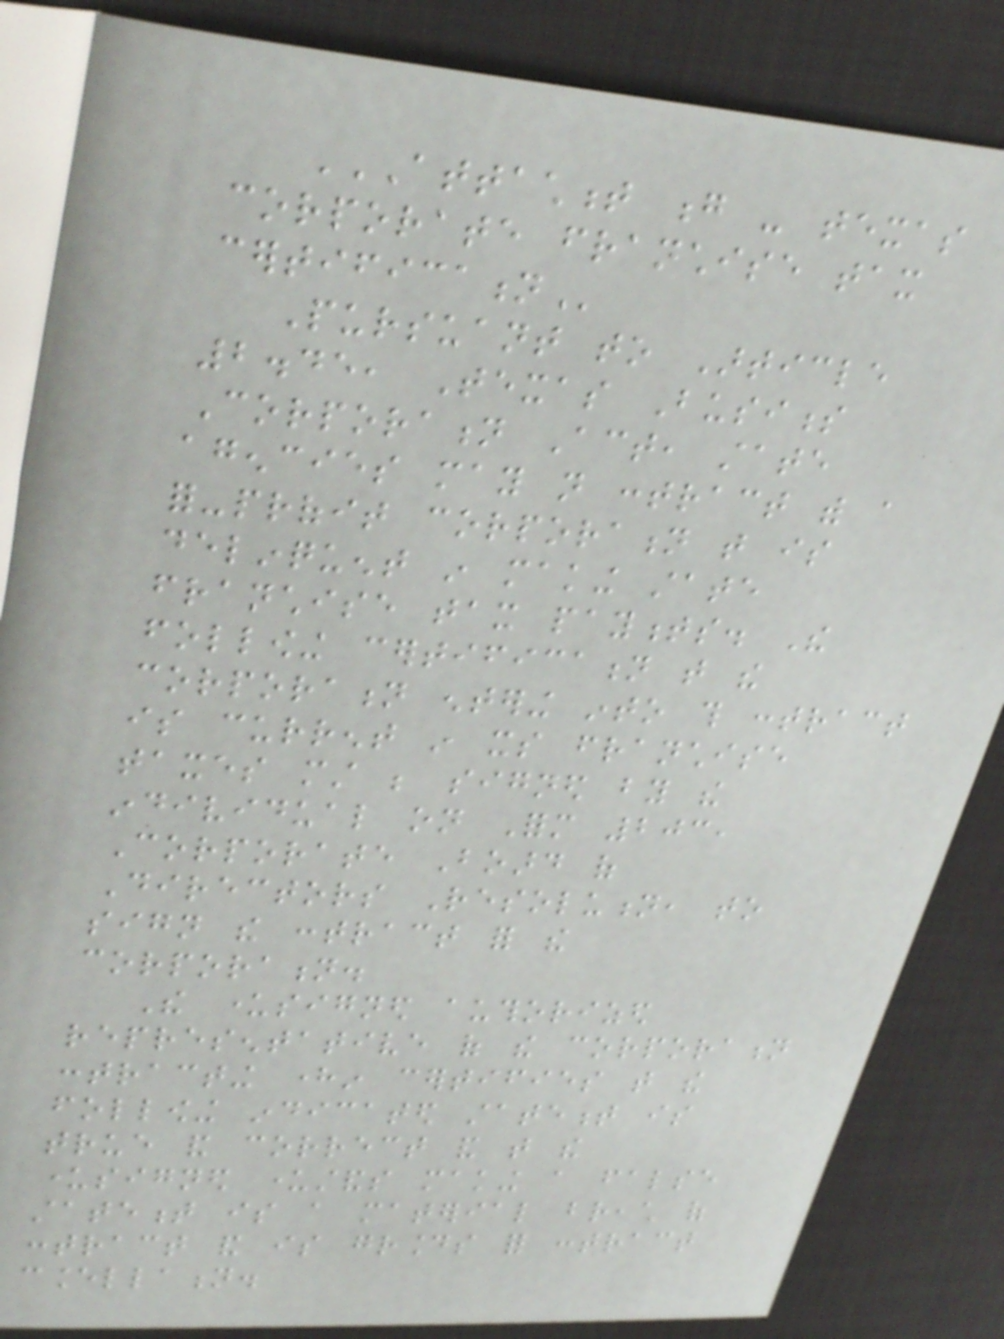ATTACHMENT G - TEXAS
CORPORATE FRANCHISE TAX
CERTIFICATION
Pursuant to Article
2.45, Texas Business
Corporation Act, state
agencies may not contract with a
for-profit corporation that is
delinquent in making state
franchise tax payments. The
following certification that the
corporation entering into this contract
is current in its franchise
taxes must be signed by the
individual on Form 203,
Corporate Board of
Directors Resolution, to
sign the contract for the
corporation.
The undersigned authorized
representative of the corporation
contracting herein certifies that the
following indicated statement is
true and correct and that the
undersigned understands making a false
statement is a material breach of
contract and is grounds for contract
cancellation.
